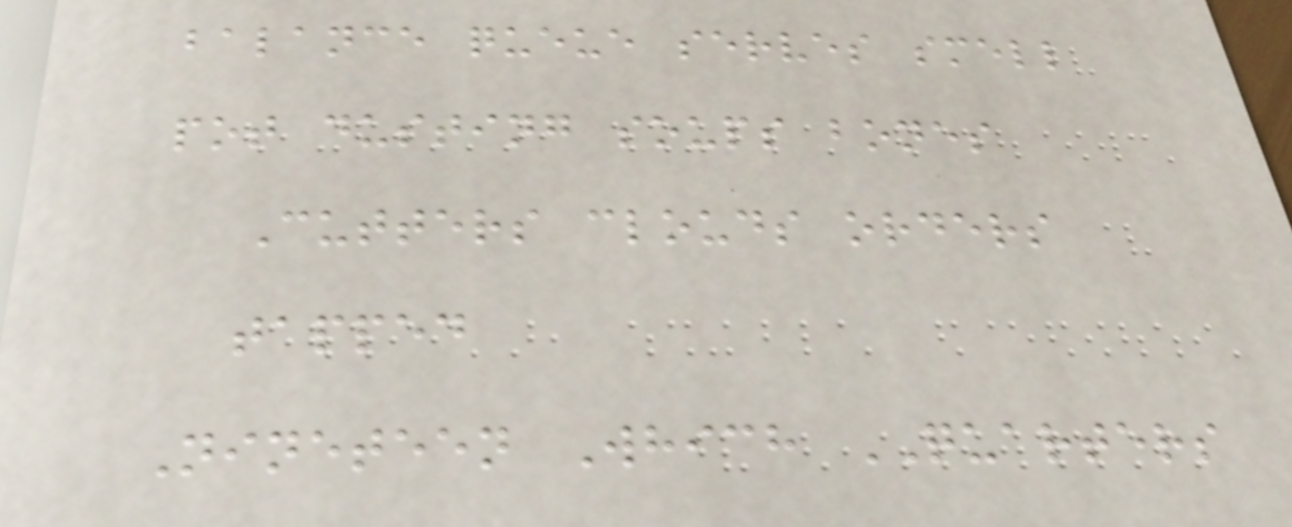balance queue serves smell
pot dusting soups bones
Cutters clouds orders
tapped
Nineteen Which QUARTERS
